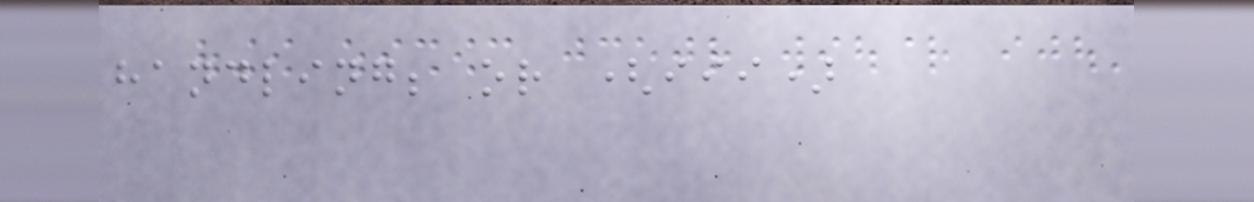handling; or (iii)
